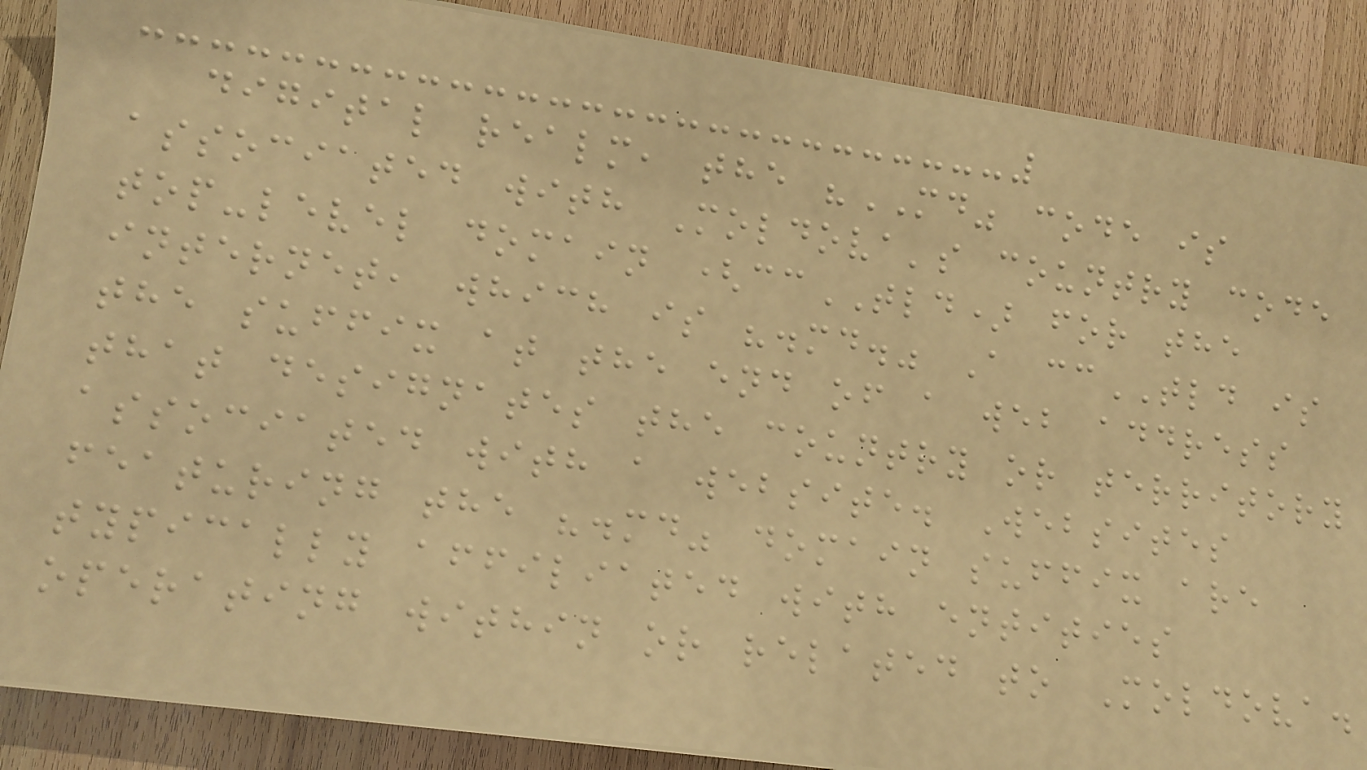digital realm, the "MD" code is
associated with Moldova's country code
top-level domain (ccTLD) for the
internet, which is ".md." A ccTLD is
the suffix at the end of a web address
that designates the country or territory
associated with a website. Websites
featuring the ".md" domain suffix are
typically affiliated with entities
operating within or related to Moldova.
